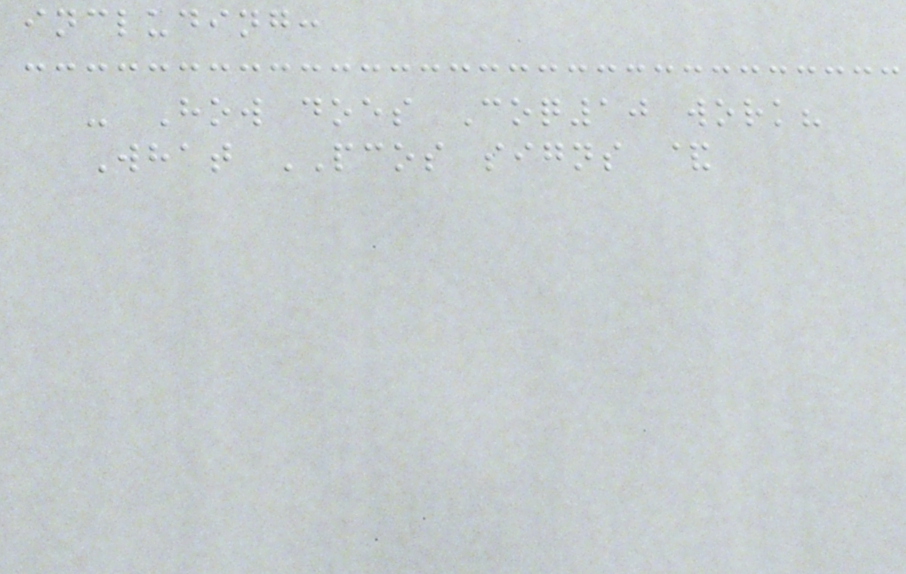including:
- How does Coq10 work?
What PCOS signs &
